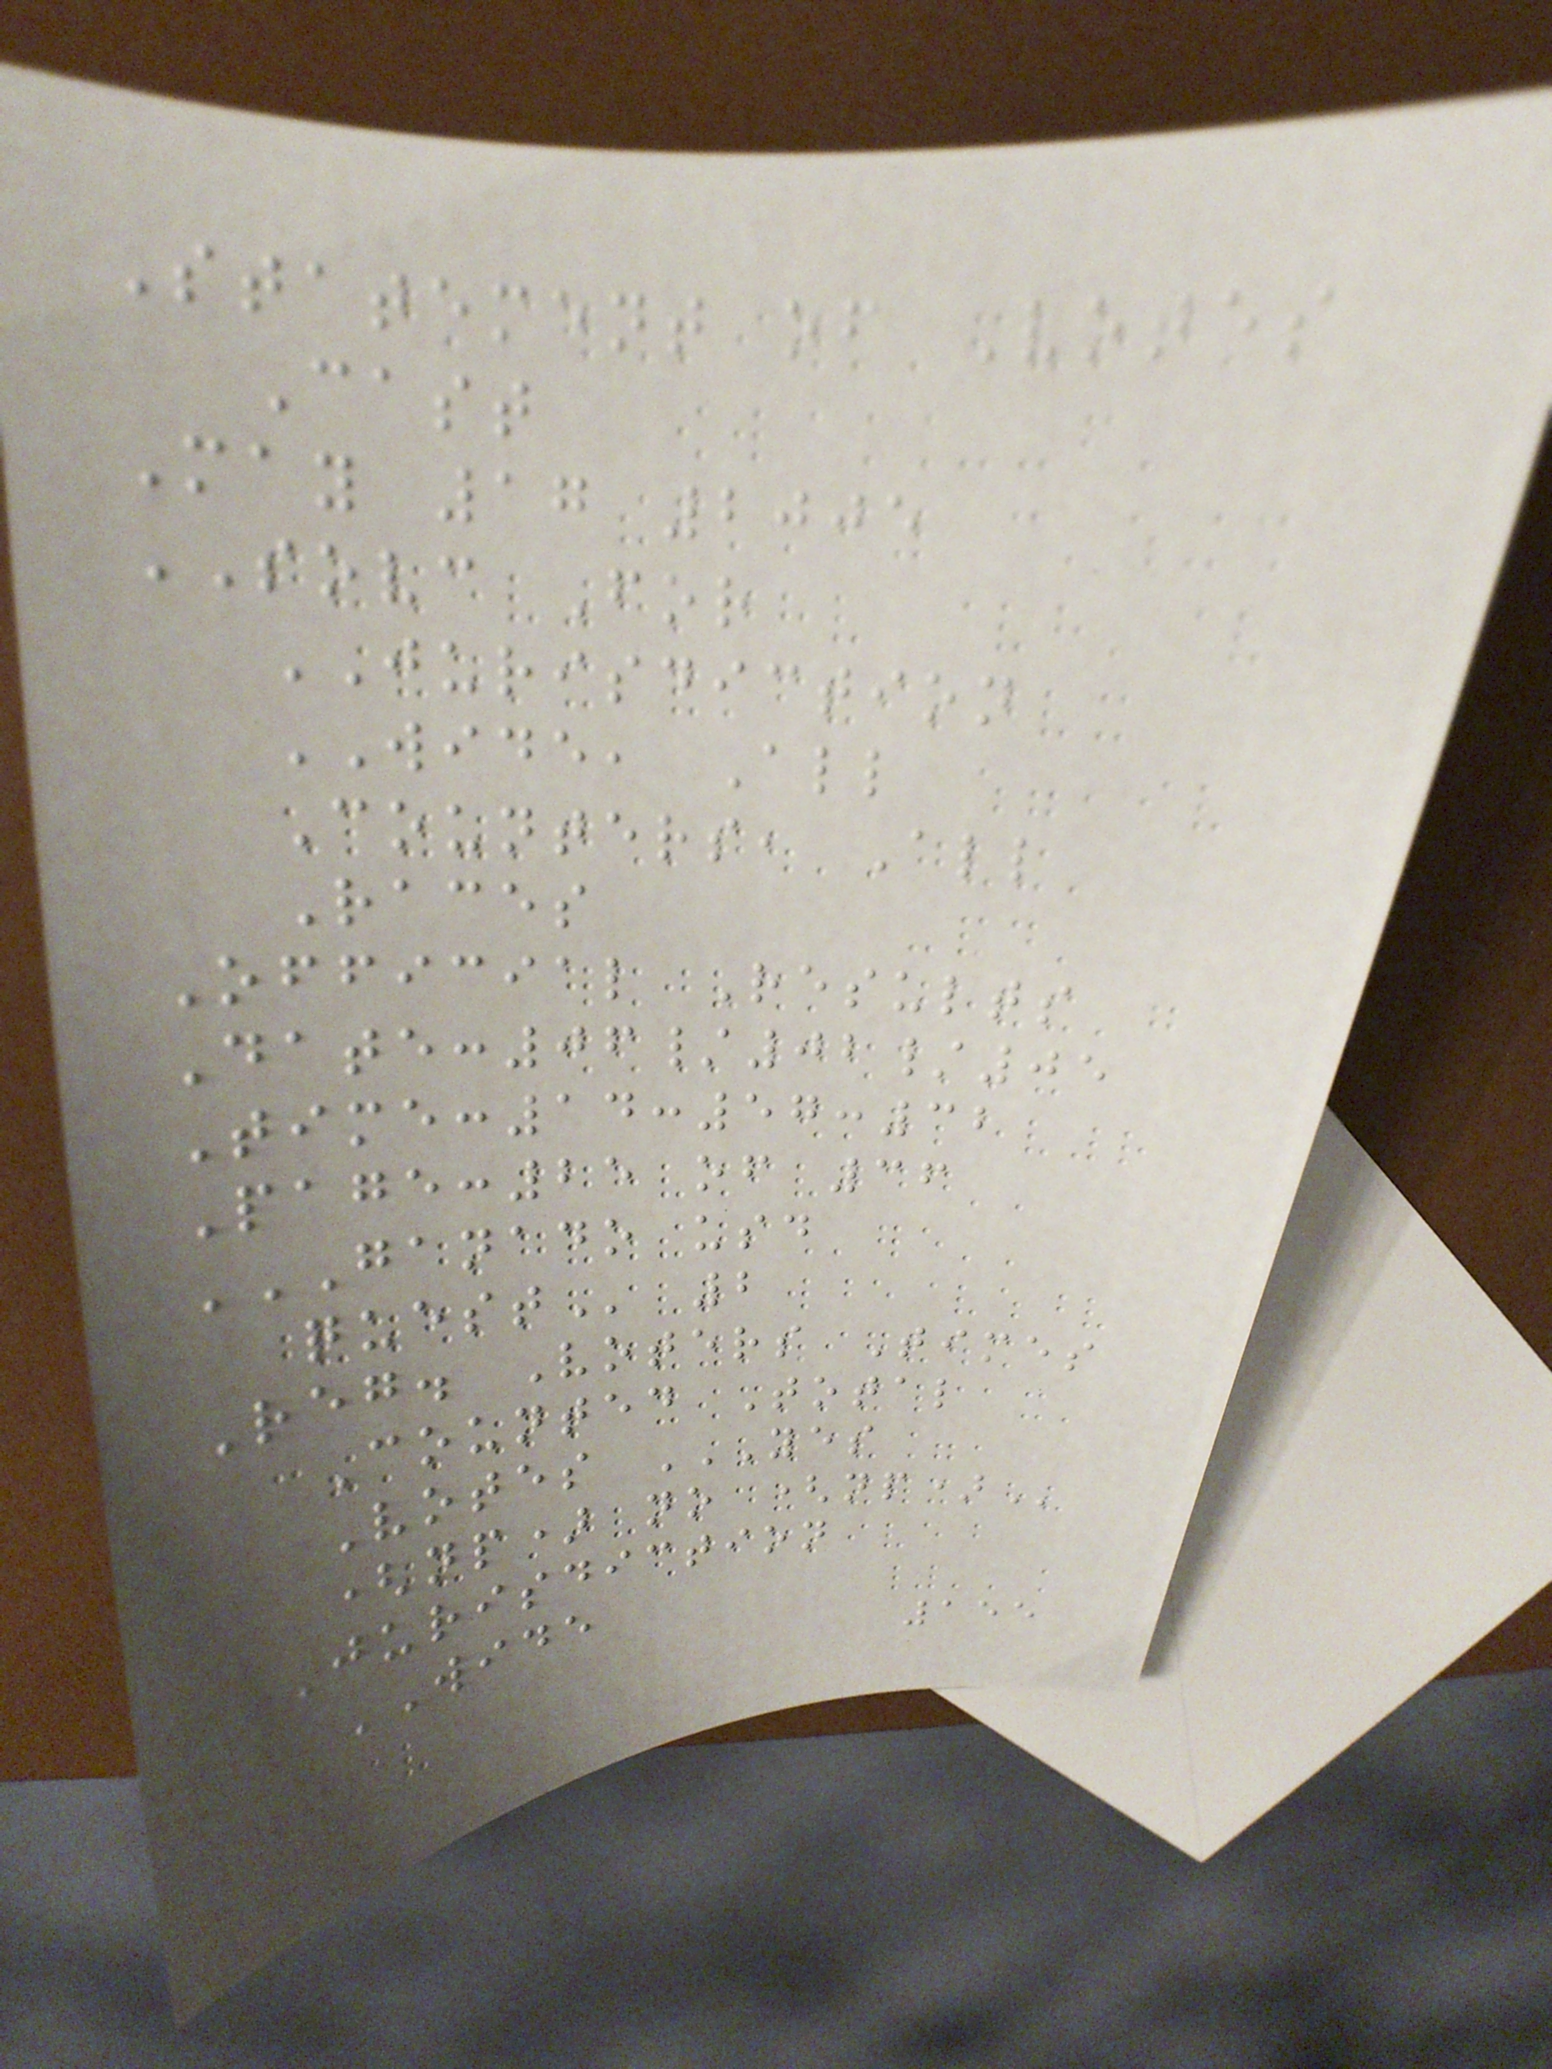Statement of Votes
Cast
May 17 2005
SOVC For
JURISDICTION
WIDE, All
Counters, All
Races
Official Results
Date:06/02/05
Time:14:57:32
Page:25 of 36
GANADO USD
QUEST 2
Reg. Voters Times
Counted Total
Votes YES
(NP) NO (NP)
JURISDICTION
WIDE
155
